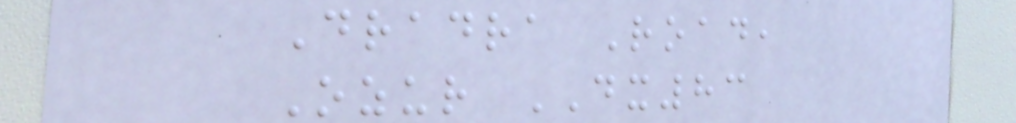Dradra Road,
Ozur DX83
